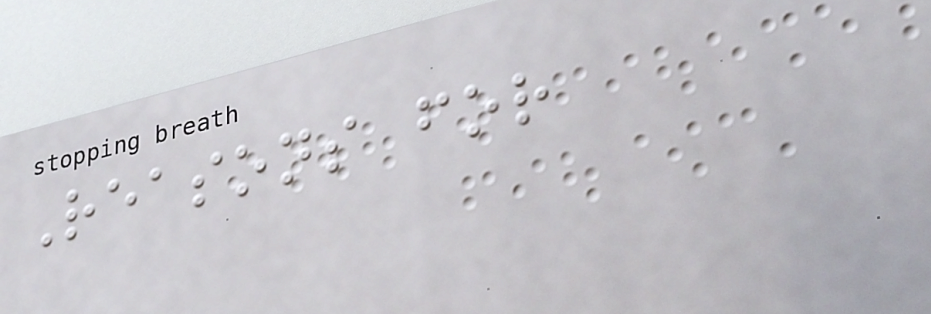Reasons for
